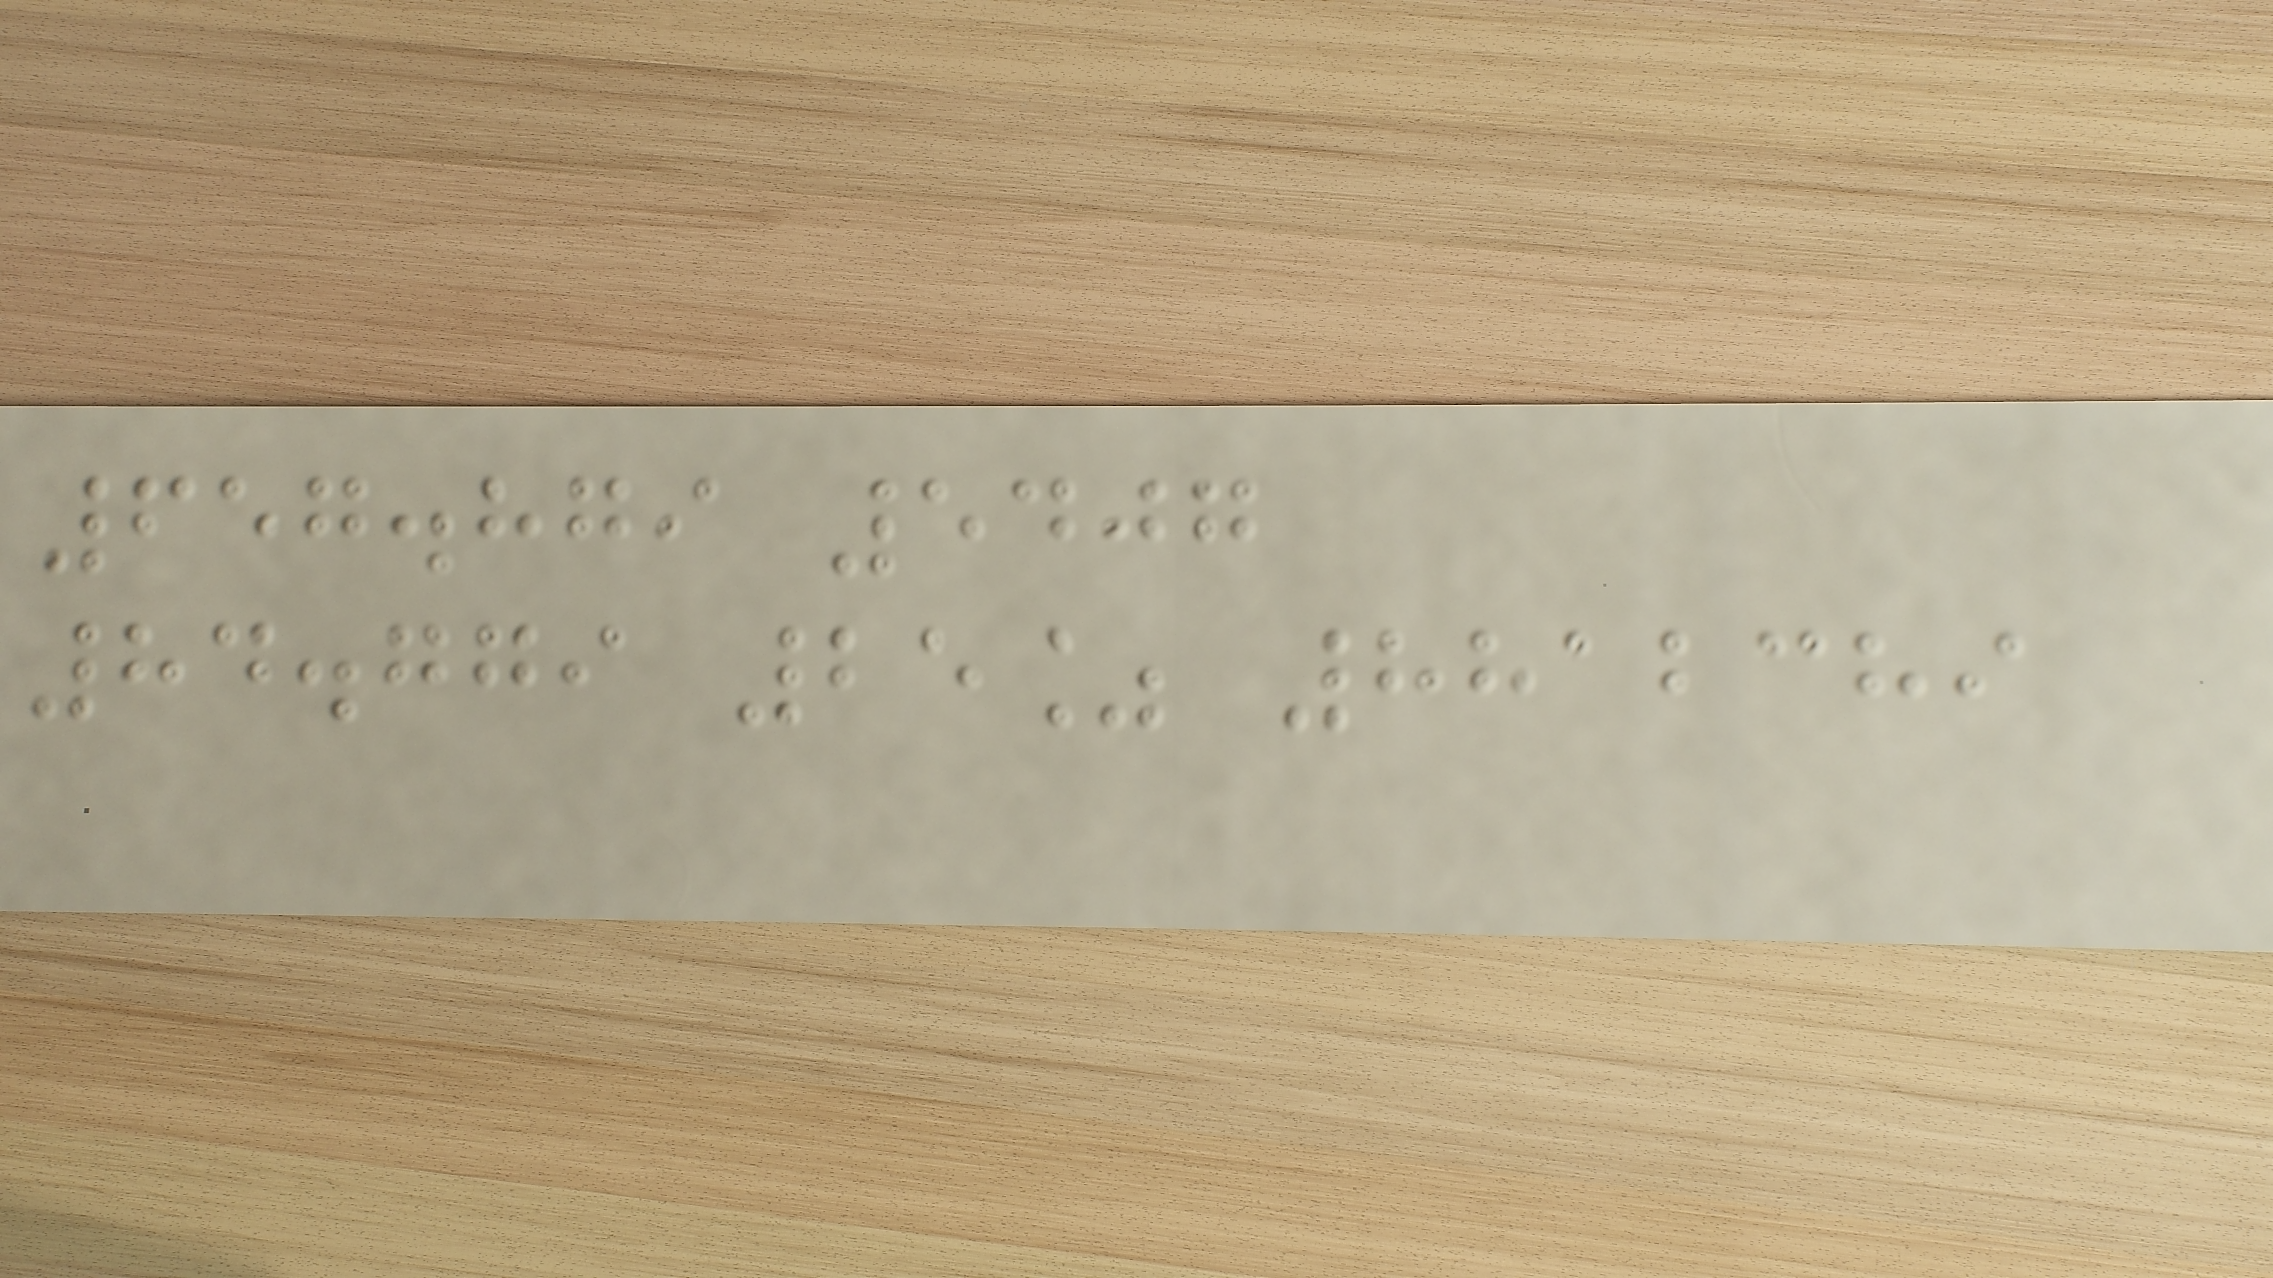657.879 5407
84.779 25% 8812389
